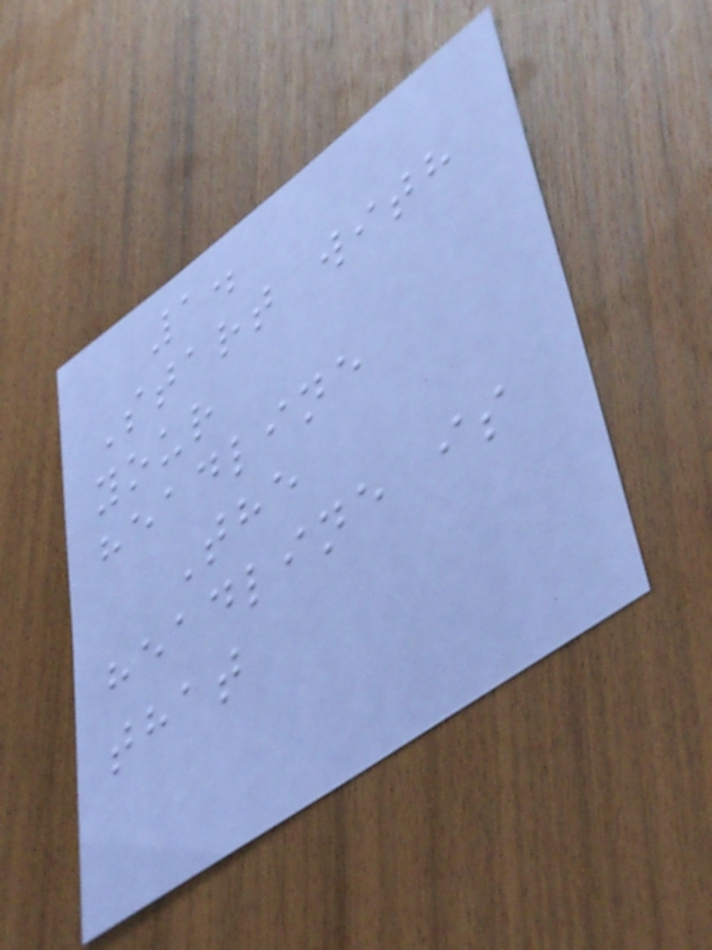1.
Start with
your
headline
The
headline is
that
